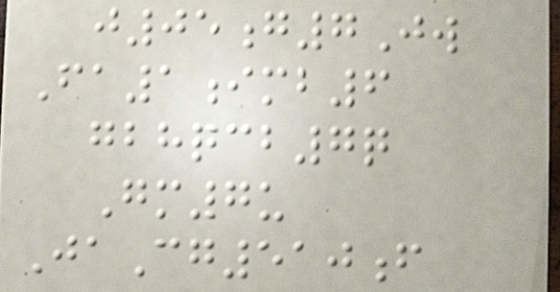j05g7Jw
Fa1imb6
gbhqcb7q
Gm7u
JaCg510f
